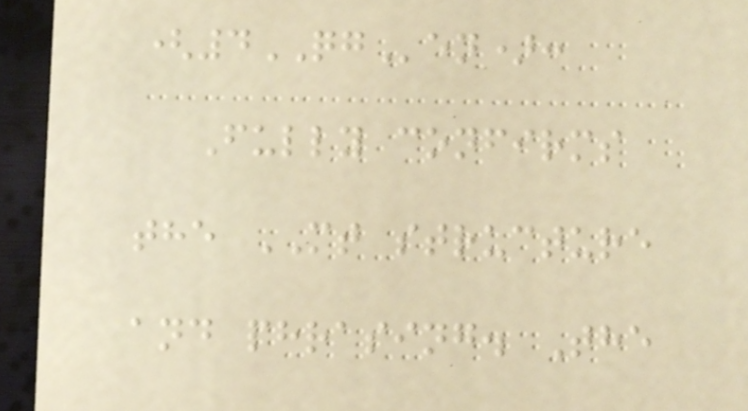(4QGen):
Fully confirms
the MT structure
and phrasing. The
